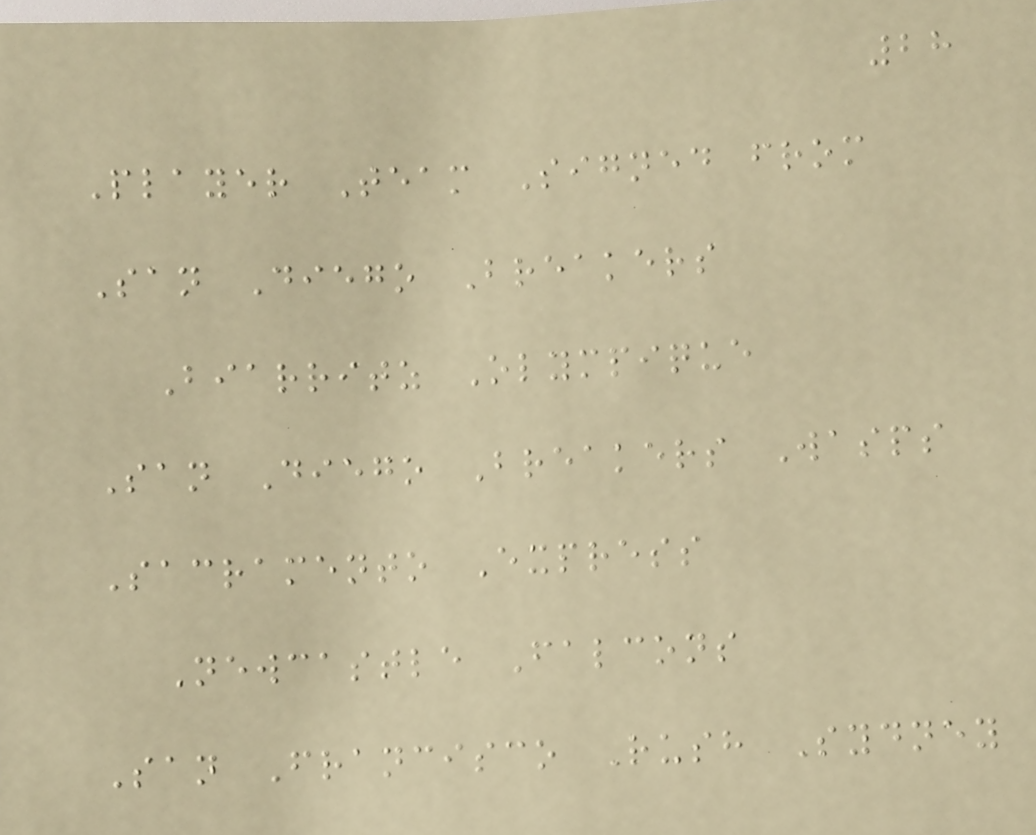28
Player Team Signed from
San Diego Breakers
Biarritz Olympique
San Diego Breakers Wasps
Sacramento Express
Newcastle Falcons
San Francisco Rush Sydney
